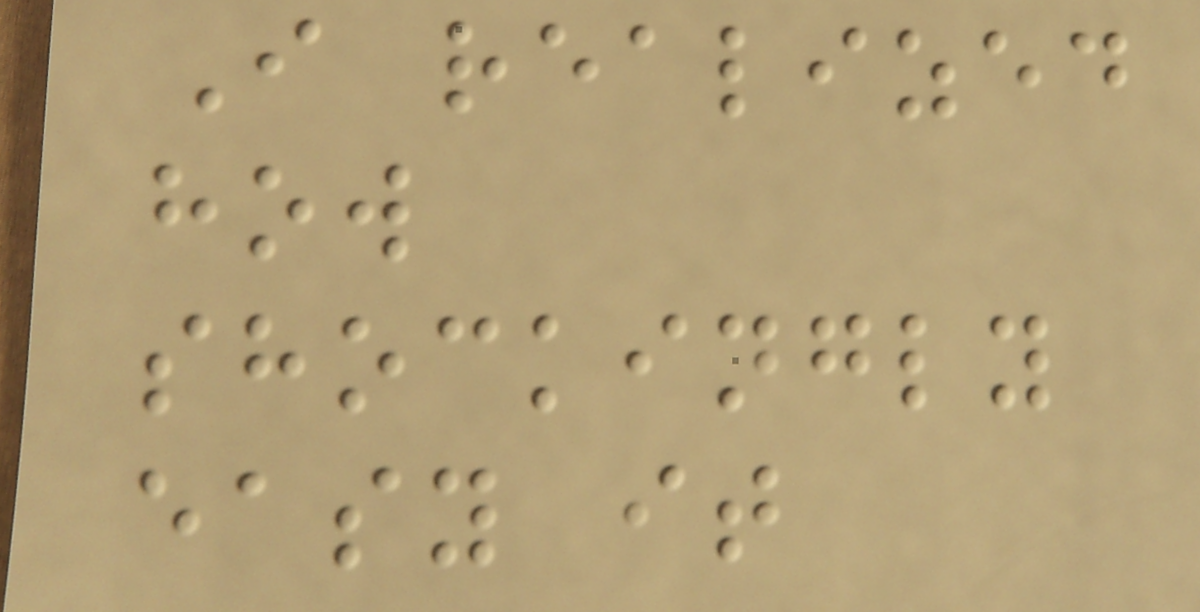I realized
how
shockingly
easy it
